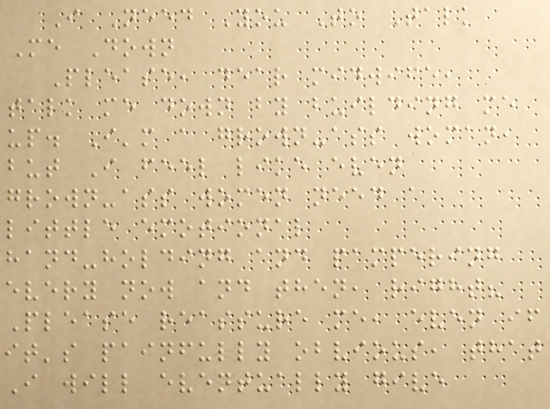I Need You To Talk
Me Down
Please, dear midwife,
talk me down by building me
up. I'm a grown-ass woman,
but I feel like even
grown-ass women need a
little emotional
hand-holding and pampering
every now and then, right?
Please reassure me, even if
it's painfully obvious, that
I will eventually give
